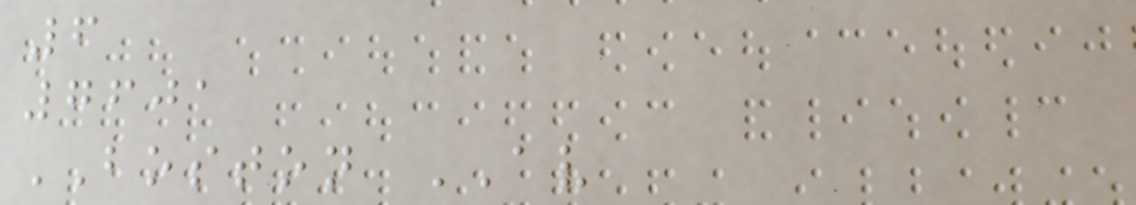6
7601
BOSTON AV
